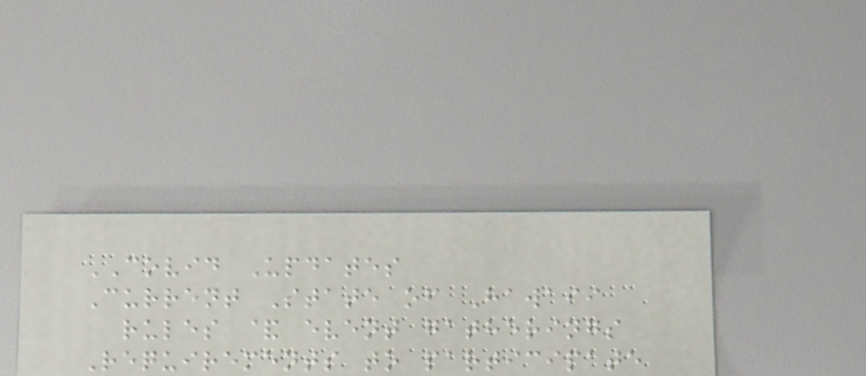COVID Updates
Current State of Hawaii
rules & event gatherings
Requirements to participate
